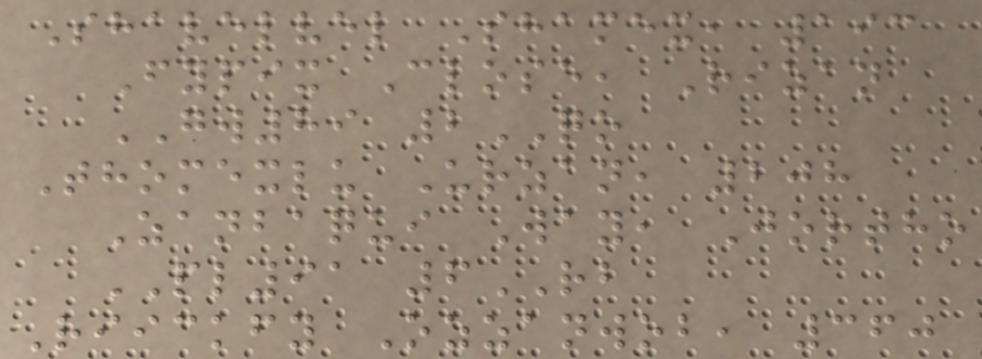Shavelvel Shamex, 193
Fypix Close, Rizan
GW89 2QO
Thomexlu Urzan, 208
Zanbaqui Way, Jortho
PL91 6RB
Riickfy Ozzanwob, 360
